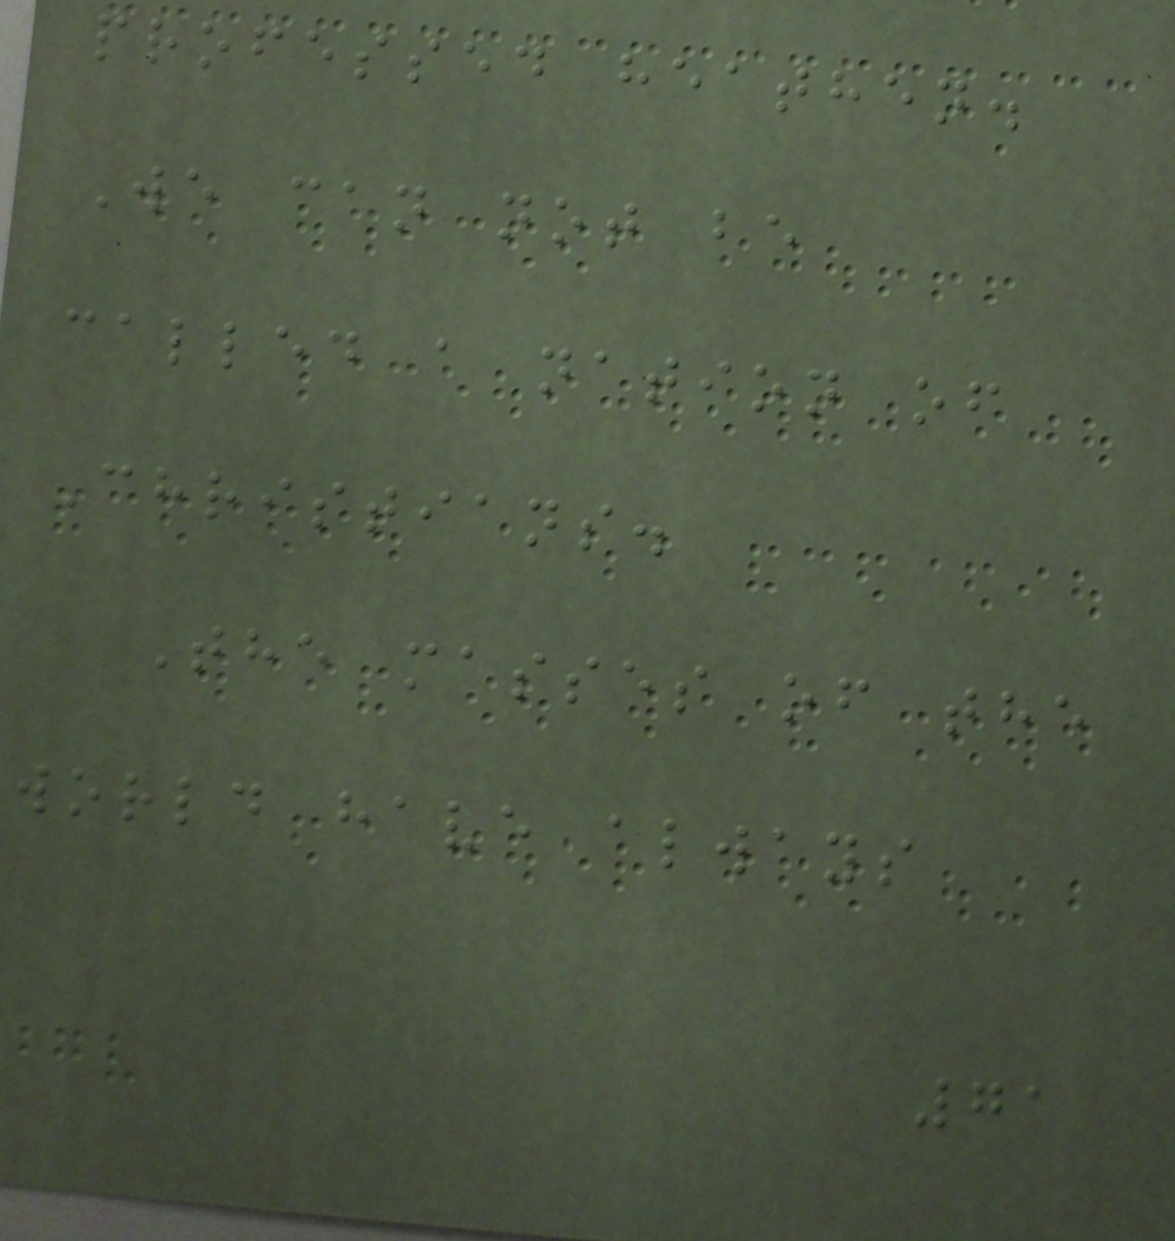professed heathen.
We can not be
called a nation of
Christians.
The masses of the
world have always
71
